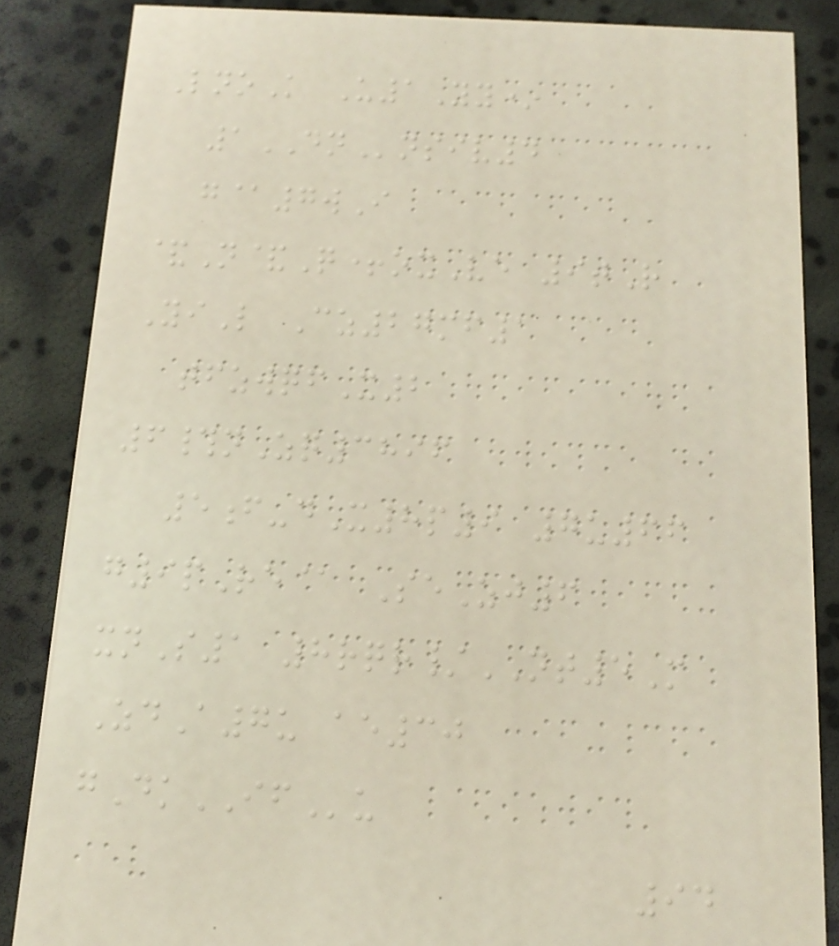LnoK U1Yy*
1DNnsiv4
g@7wI
&N&Q+oxVe 9tR
YiL Cz27mf1
tfzwqfX2
6#nZq3896
5f-dX8p9 7u66
g9pRe@ SeZj6
xnS1 8rqr/NT5M
ZdA7u ae30
gDkIFu
94
